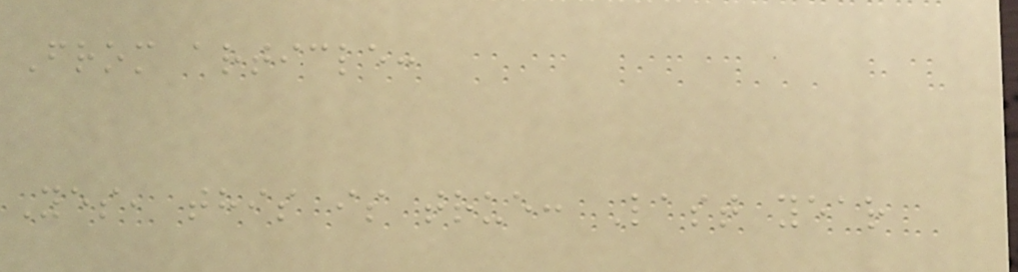From article:
Yes, this is true: Last year
